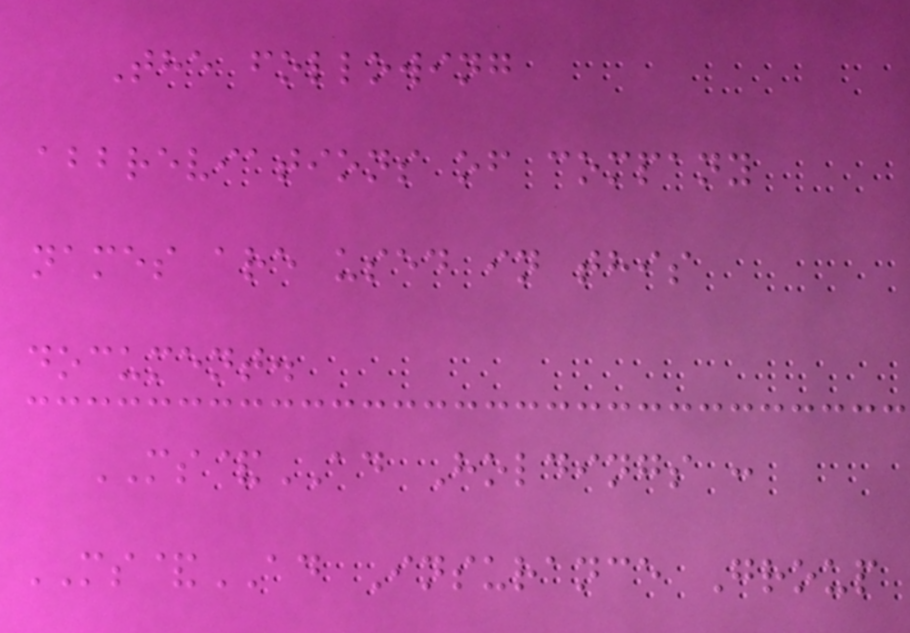The following
abbreviations of company
names are used in this
document.
MS&AD Holdings :
MS&AD Insurance Group
